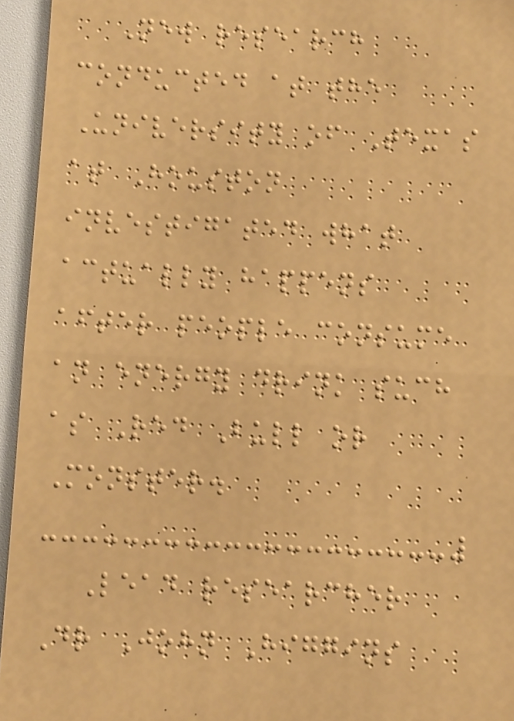New research
conducted at the
University of Texas
at Houston
investigated what
actually happens
after people consume
an energy drink such
as Red Bull or
Monster.
Lead researcher
Dr John Higgins
